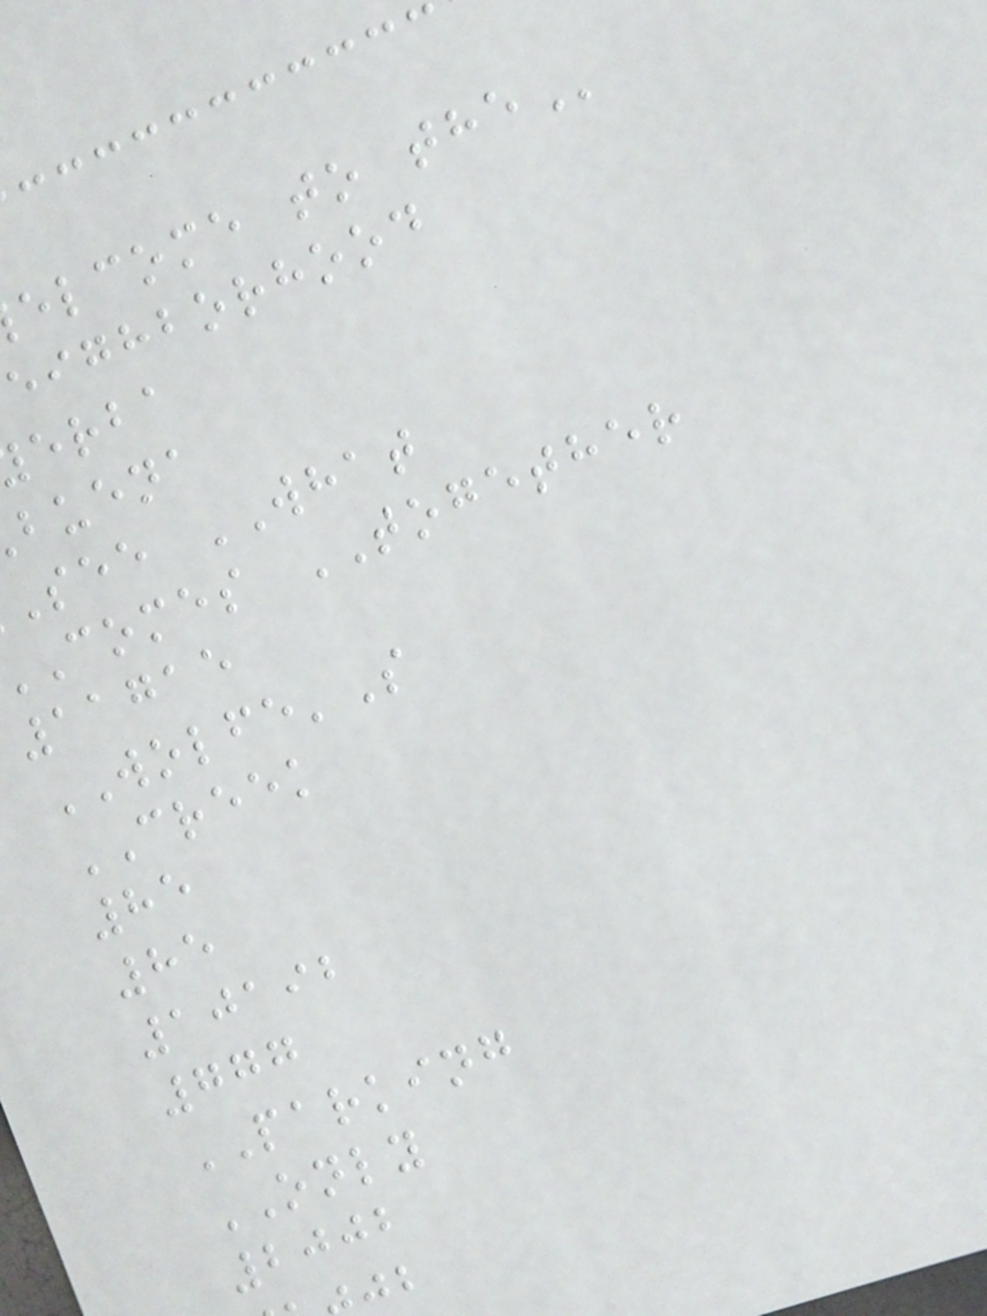elcome to
eighborhood
erba
buena
see WHAT
comes TOGETHER
11715
WOLFE'S
CREEK
85
85
10192
777
PARKING
ONLY
2002
